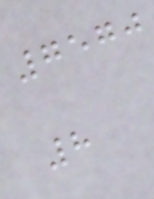7570
8
